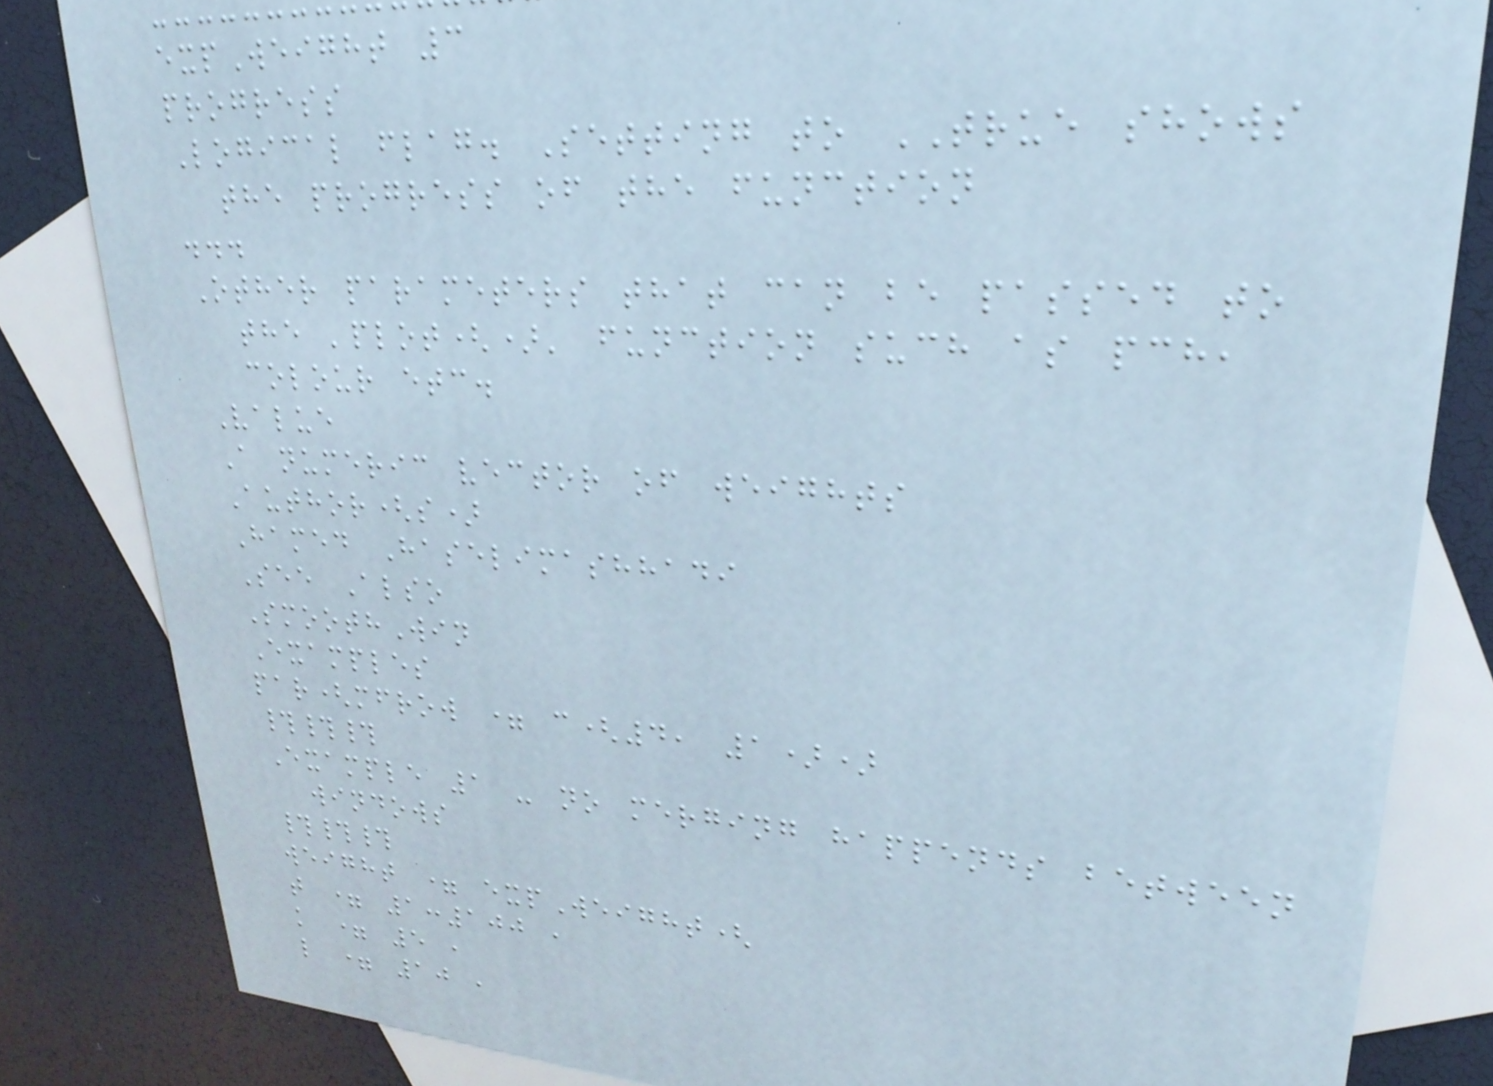expWeight 3
progress
Logical flag. Setting to TRUE shows
the progress of the function
...
Other parameters that can be passed to
the 'plot()' function such as pch,
colour etc.
Value
A numeric vector of weights
Author(s)
Hamed Haselimashhadi
See Also
SmoothWin
Examples
par(mfrow = c(4, 1))
###
Example 1 - no merging happends between
windows
###
weight = expWeight(
t = 1:100 ,
k = 5 ,
l = 10 ,
